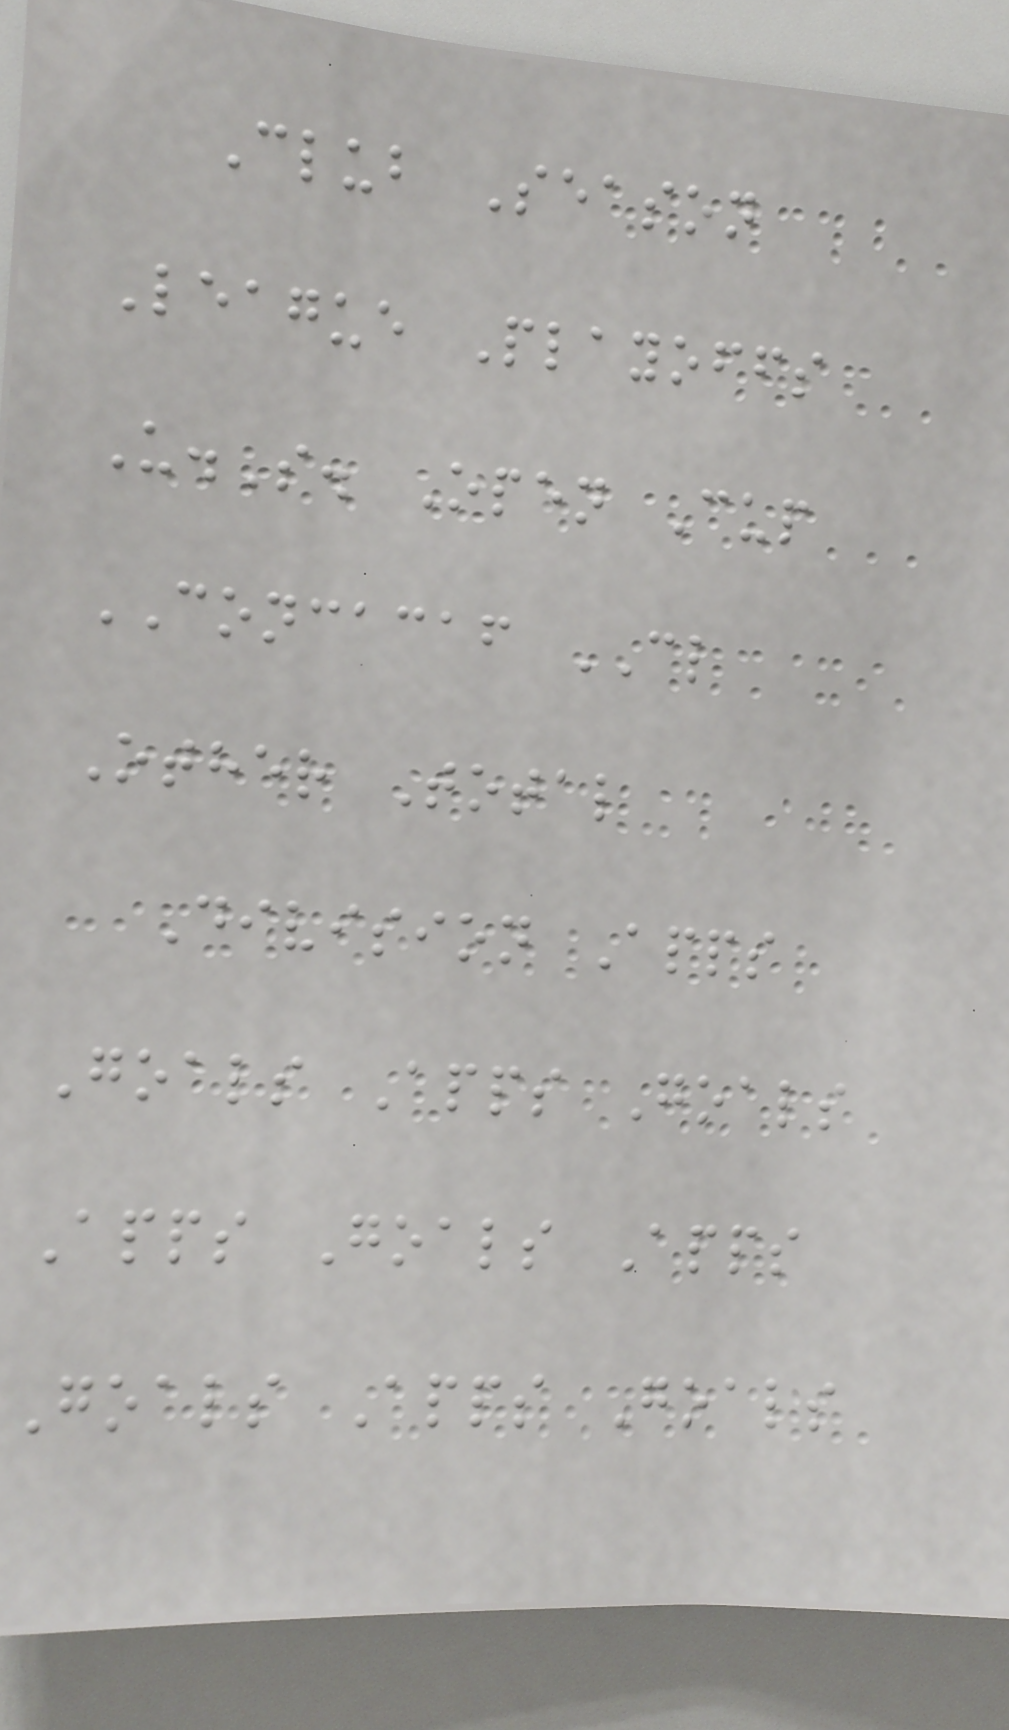Club Season
League Playoffs
U.S. Open Cup
CONCACAF CL
Other Total
Division Apps
Goals Apps Goals
Apps Goals Apps
Goals Apps Goals
